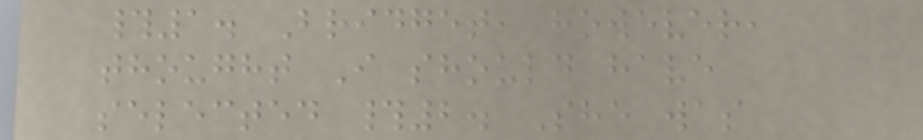#1. Bridget, however,
thought I should have
selected #2. She was
